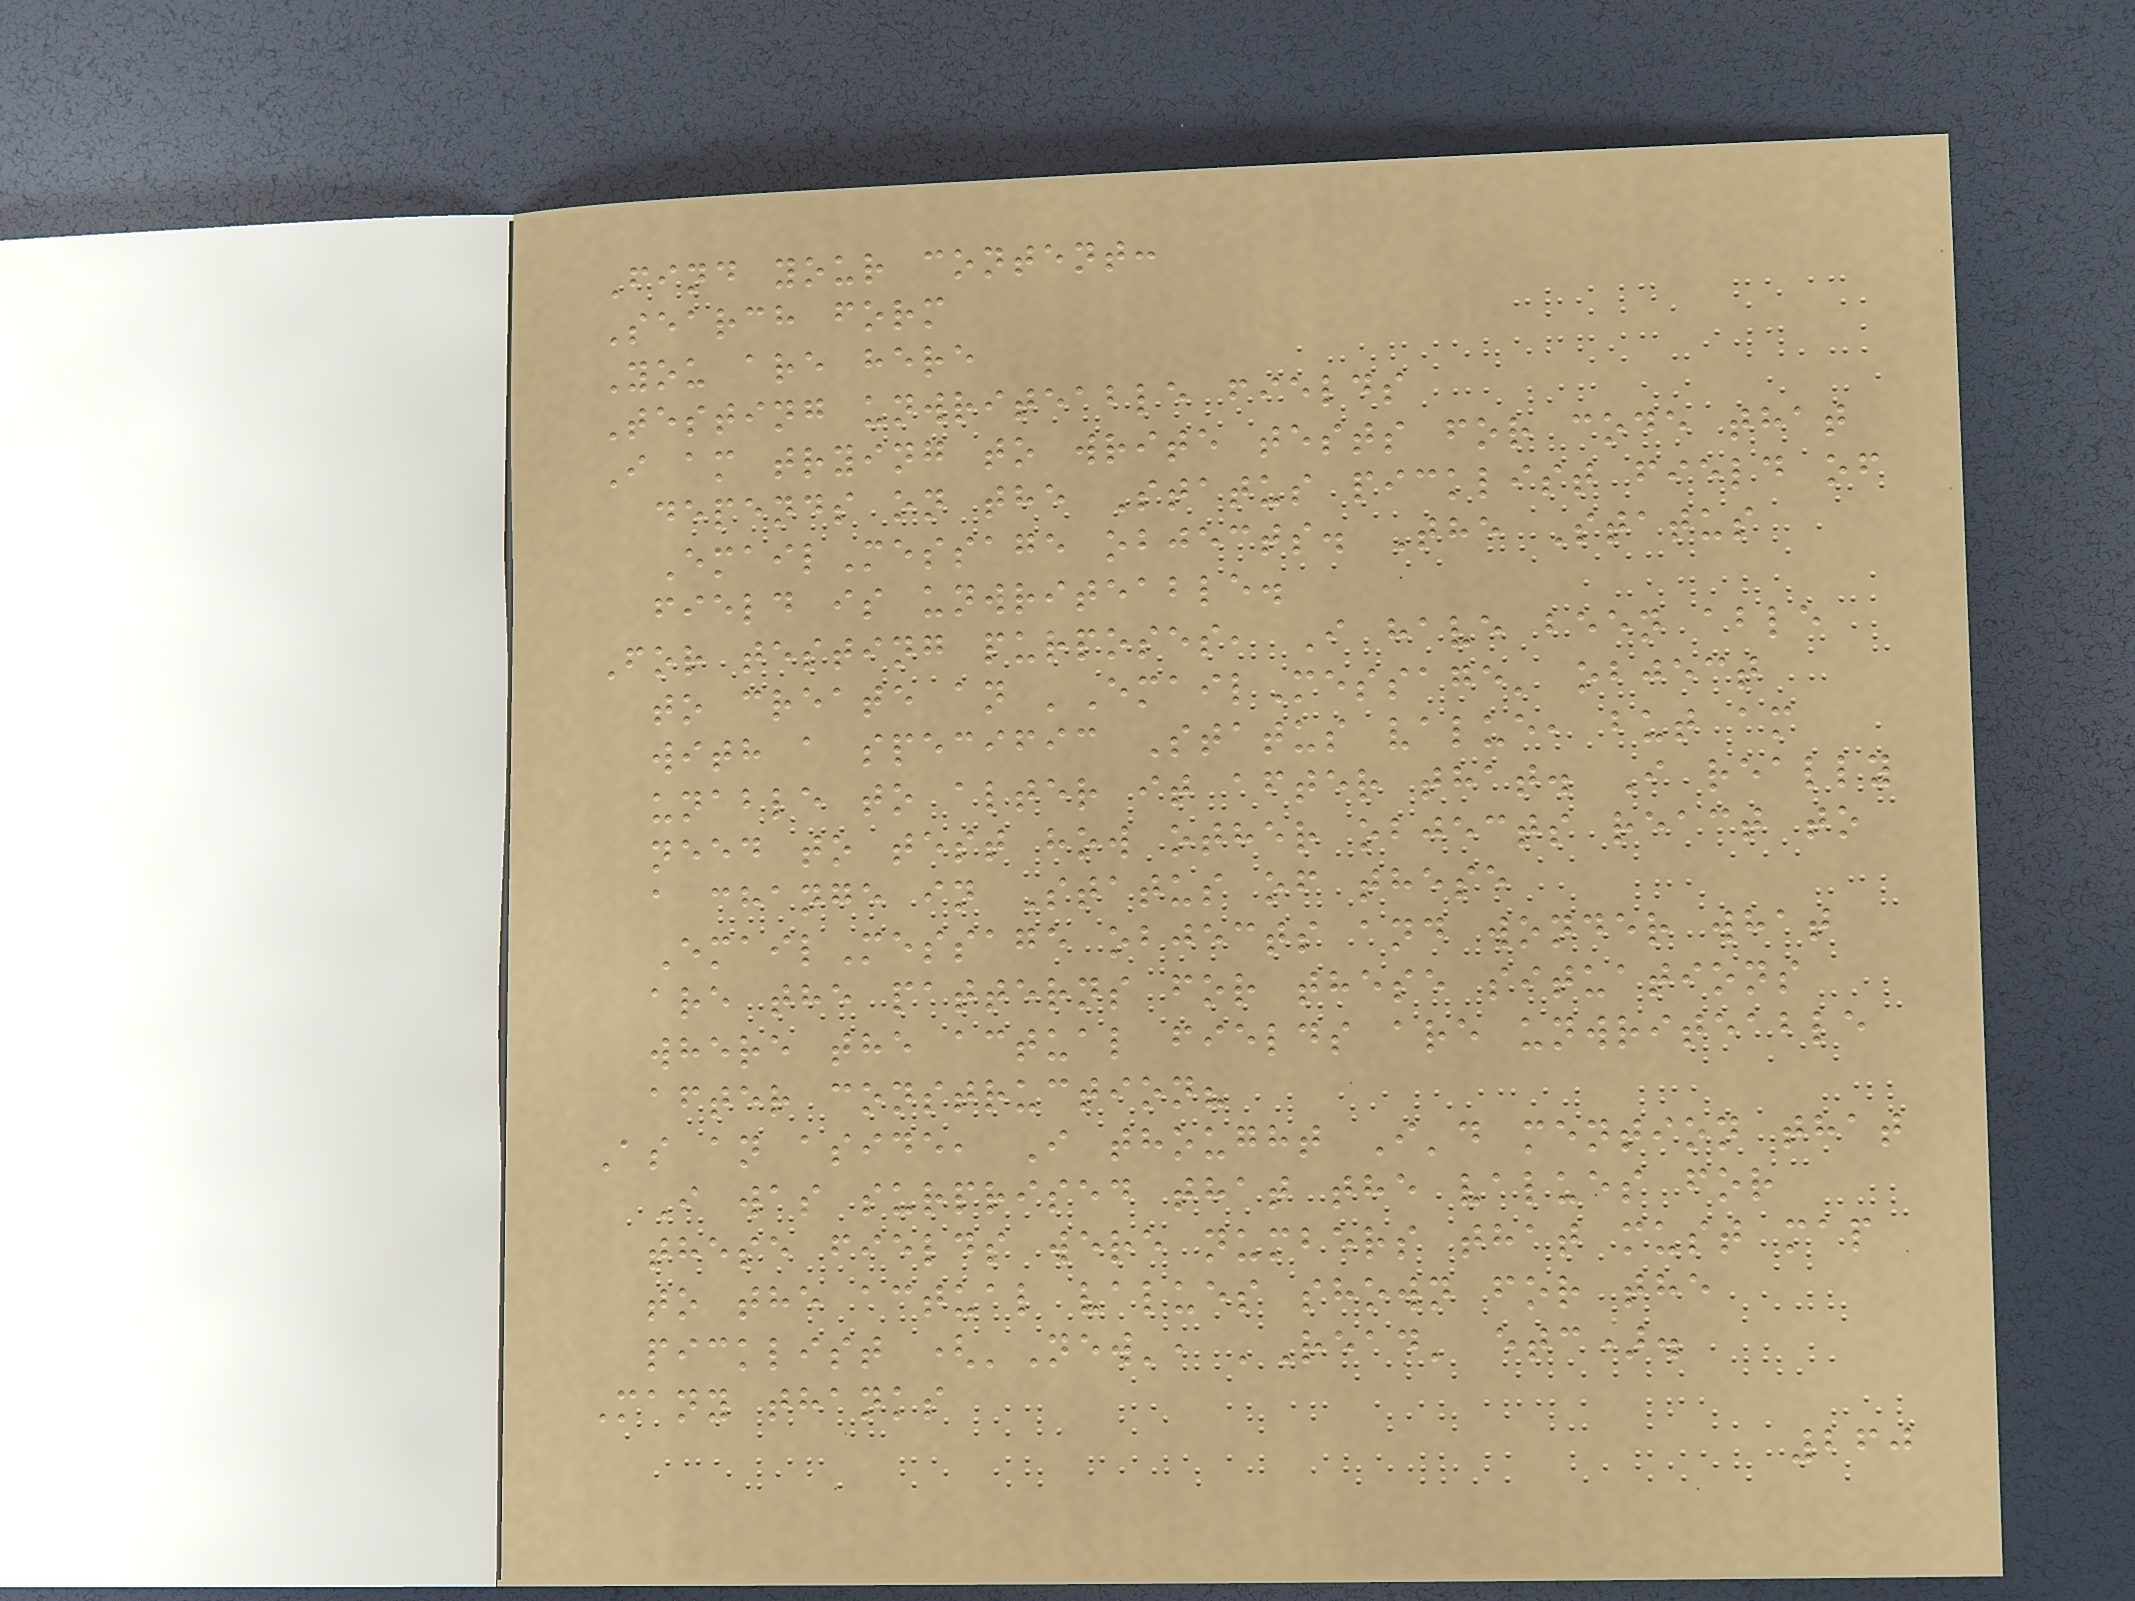Find your content:
Search form
You are here
Testing unwriteable fields
I am trying to write tests for code that
depends on the Status picklist field of
EmailMessage objects. The Status
field is unwriteable.
For testing purposes, I have been able
to create an 'EmailMessage' object
with a specific Status value, but am
unable to alter it after that. I really
need to test how other objects react to
a change in Status of these
EmailMessage objects and wonder what
are the patterns for these situations
where the actual fields are unwriteable
after construction?
As an aside, I thought I'd mention that
I was surprised that the values for
these fields were numbers that must map
to the actual values shown for the
picklist ('New', 'Read' etc).
Many thanks
260
